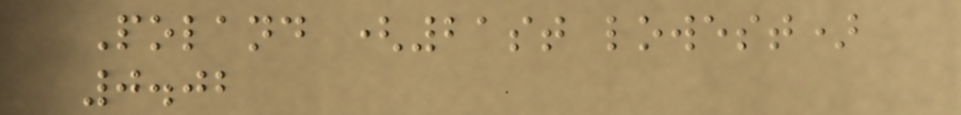Poland (21st lowest)
0.02
